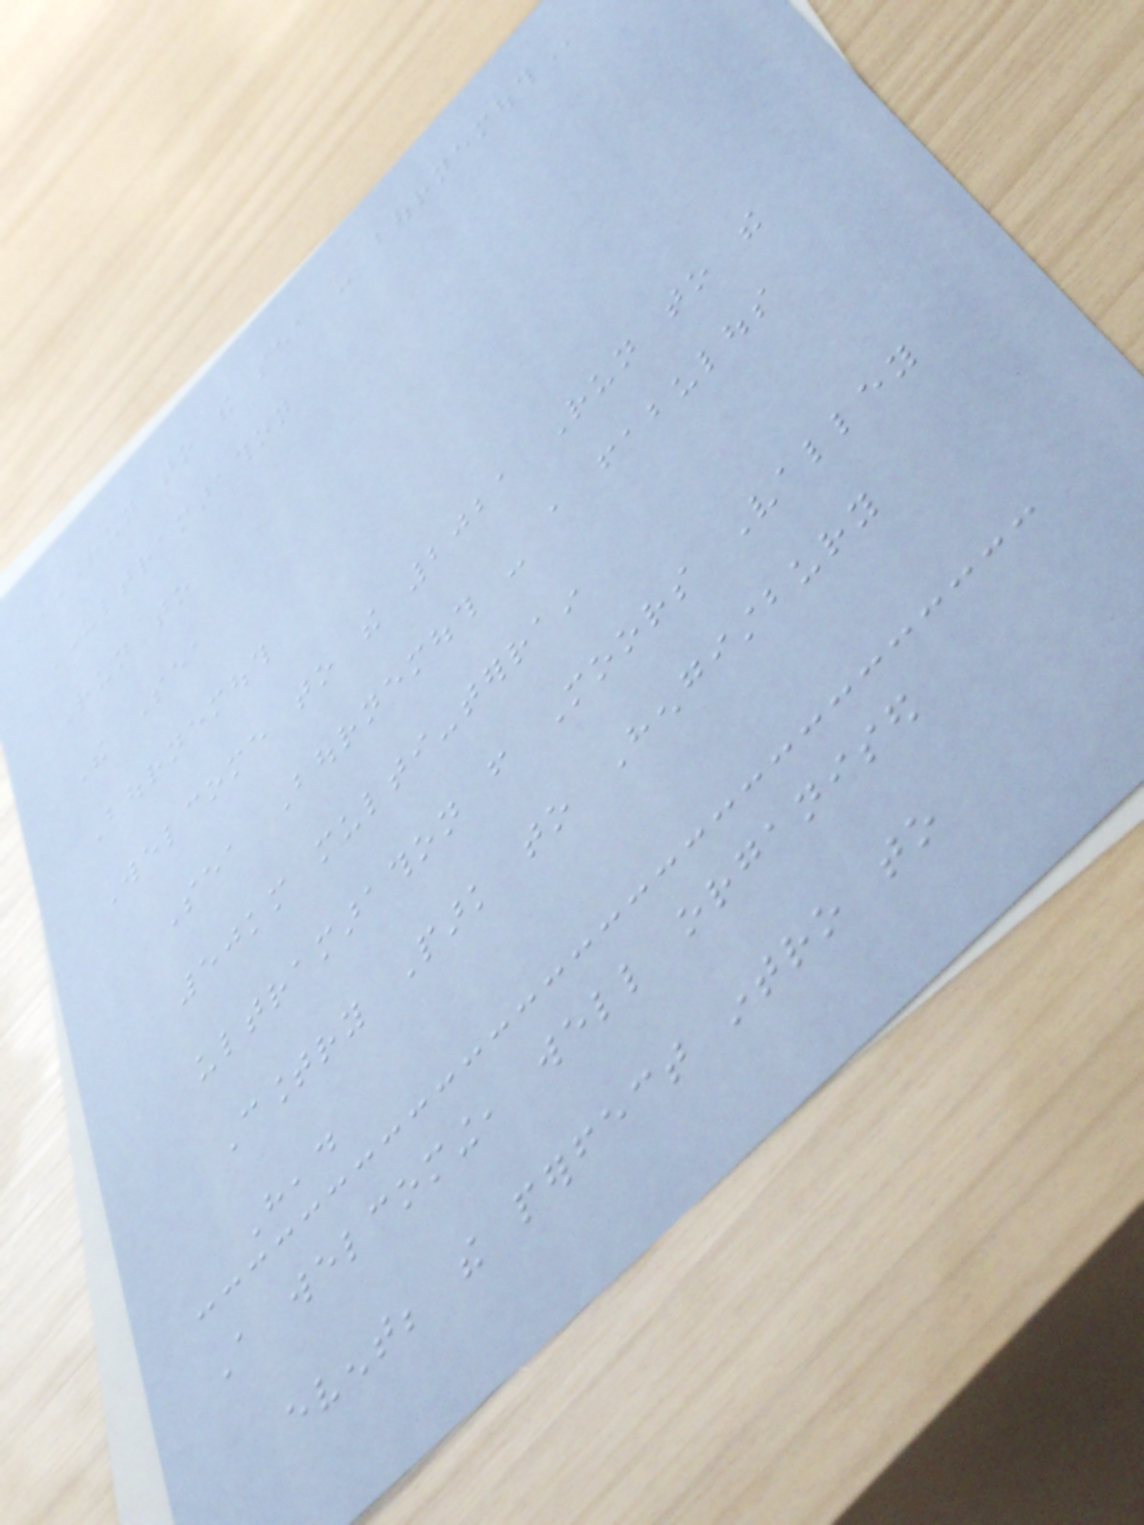RUN TO THE SEA - BOURNEMOUTH
ULTRAMARATHON
Run to
The Sea
Bournemouth
Welcome to the 2021 Run to the
Sea Bournemouth - a fabulous
50km multi-terrain
ultramarathon from Moors Valley
Country Park to Hengistbury
Head
A welcoming, well organised
event; the perfect intro to
